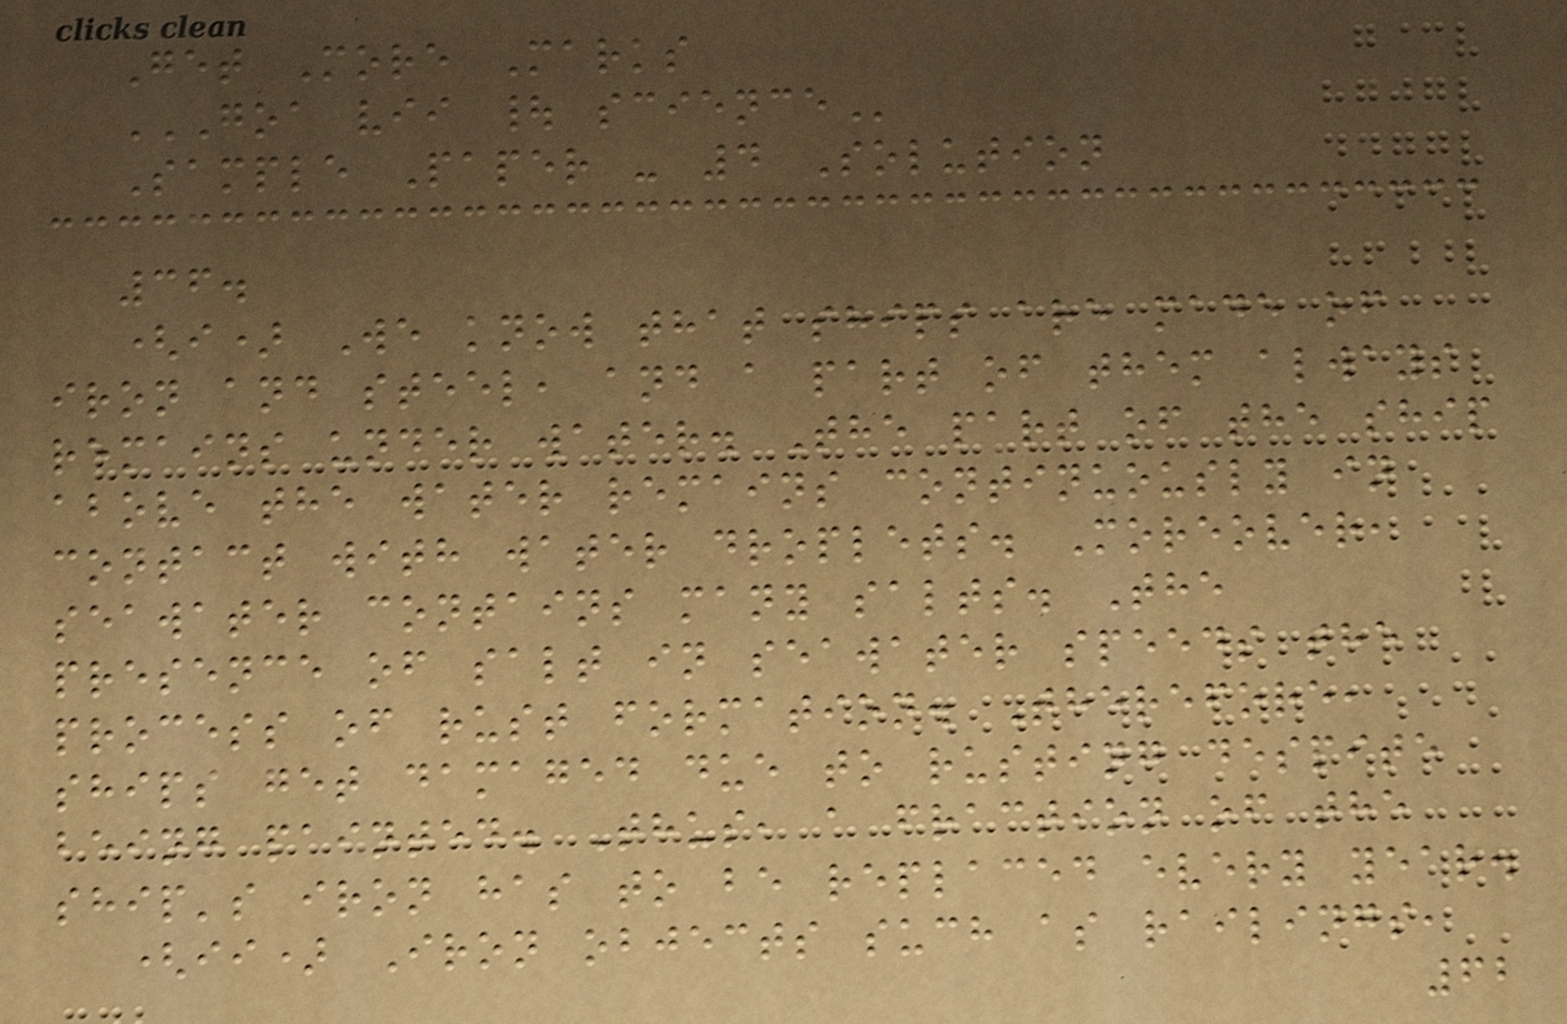Get More Marks
GOA VII | SCIENCE
Sample Paper - 4 Solution
36.
(i) We know that ships are made of
iron and steel, and a part of them always
remains under water. The part of the ship
above the water remains continuously in
contact with water droplets. Moreover,
seawater contains many salts. The
presence of salt in seawater speeds the
process of rust formation. Therefore,
ships get damaged due to rusting despite
being painted. Thus, a fraction of the
ship's iron has to be replaced every year.
(ii) Iron objects such as railings,
62
